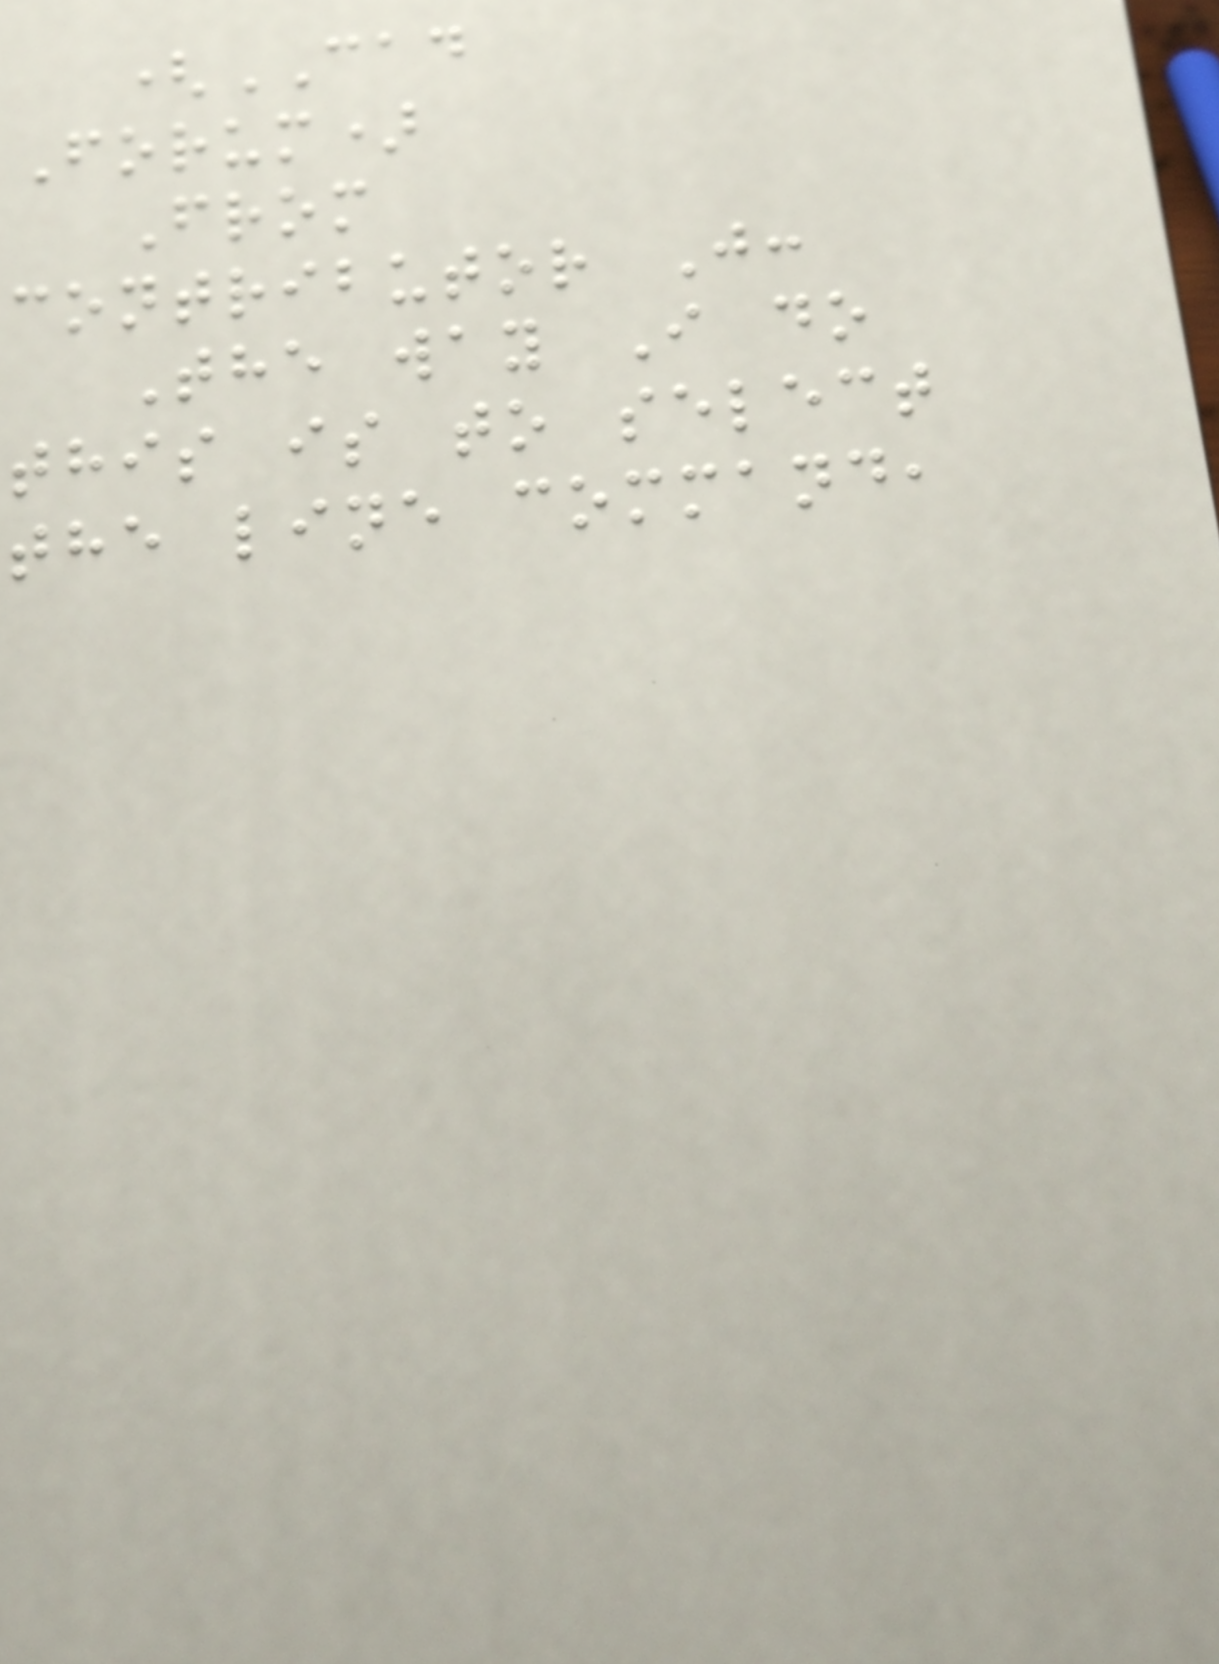(CAD
Forum)
From
contributor J:
The way I do
this is to select
the line command,
